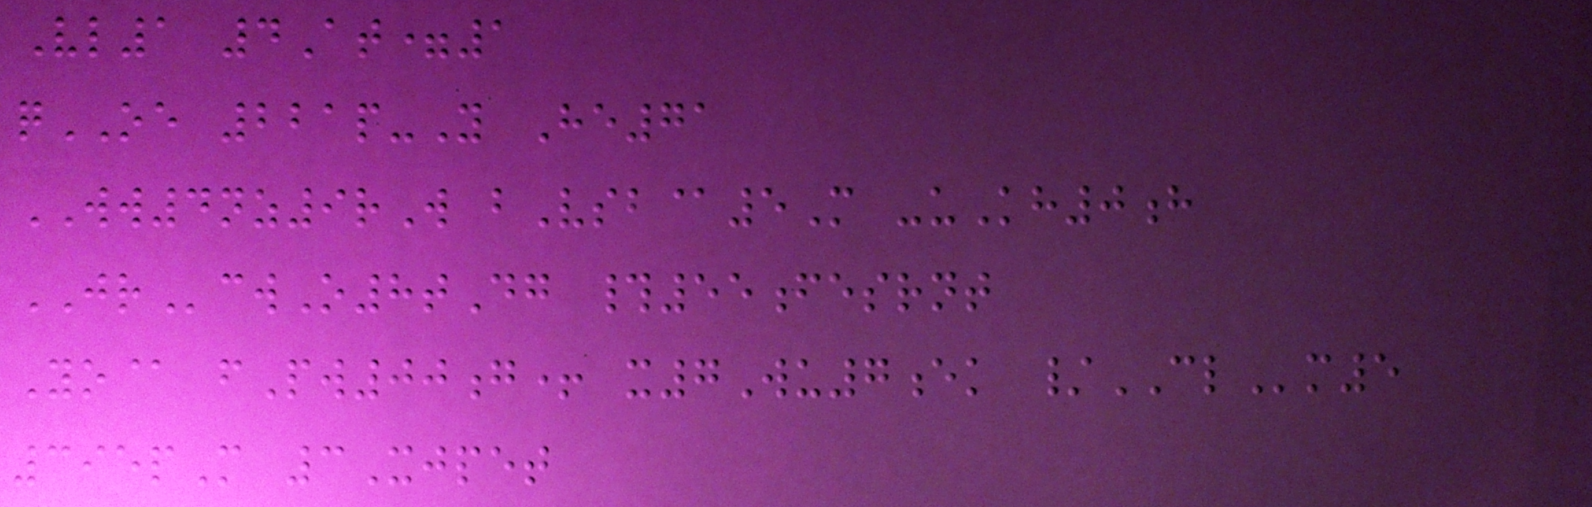Vl1 4At=1
qOE 221p-Y He71
WW4nz9rW bVsb@5M -uKh0h
JRcwO8tDg #55fesrnt
Yo@ fPw00g+ x7Wu7ek /CLm5
395pM 3Xjpet
